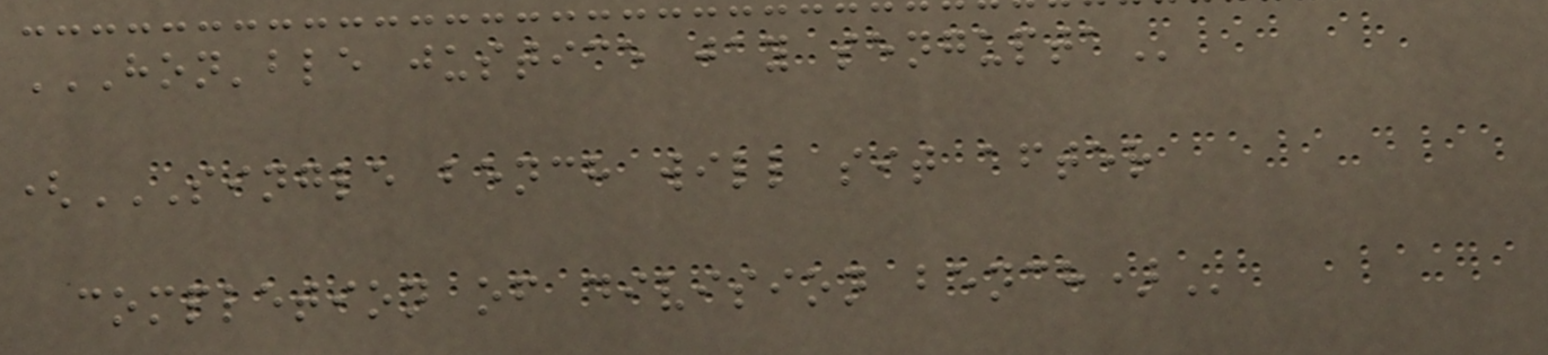HON'BLE JUSTICE JAY SENGUPTA
(SINGLE BENCH WILL SIT AFTER
COMPLETION OF DIVISION BENCH)
